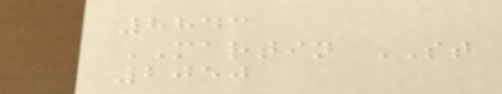8843
MARTIN ST
2050
